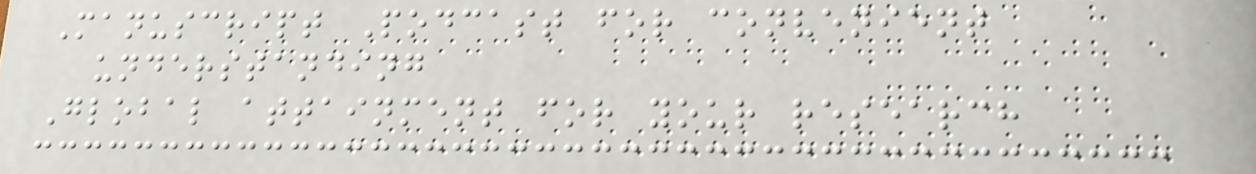Manuscript Podcast for convenient
understanding
Global attainment for your research
